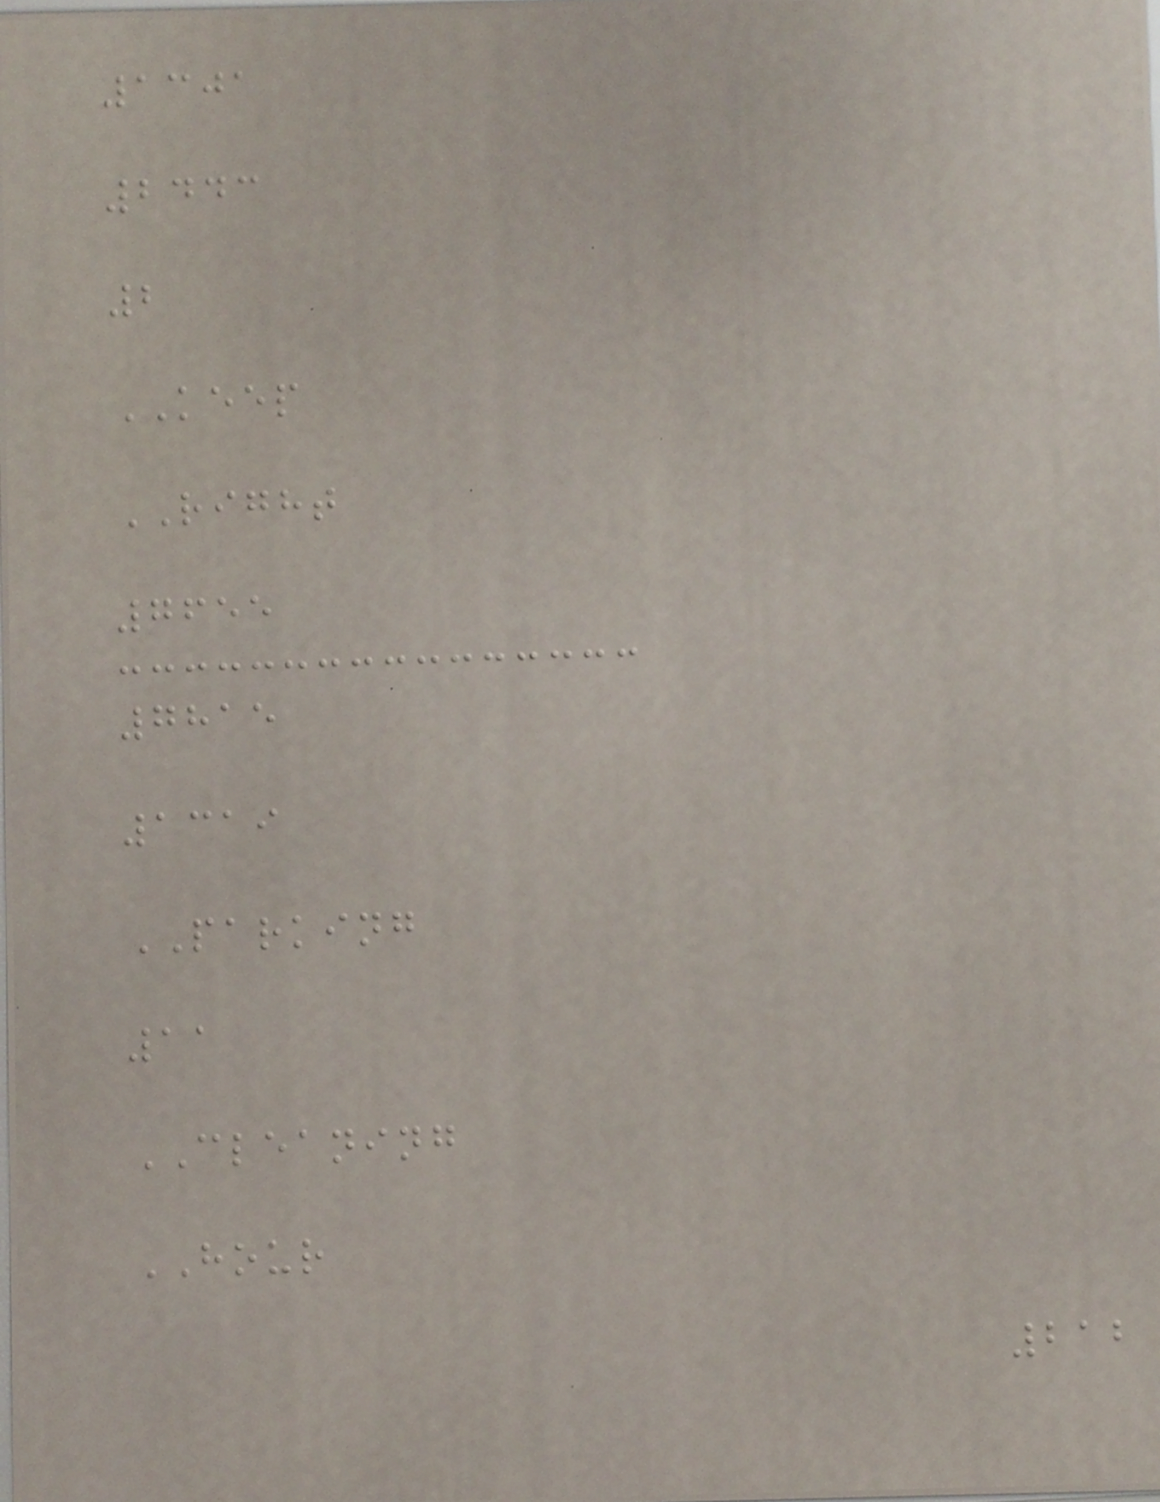1301
2443
2
KEEP
RIGHT
7655
7815
1319
PARKING
11
CLEANING
HOUR
212
